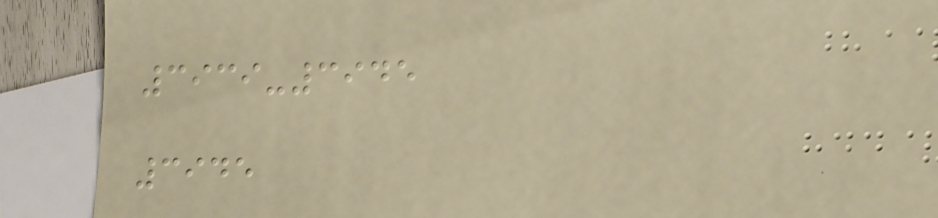3939-3945
3945
